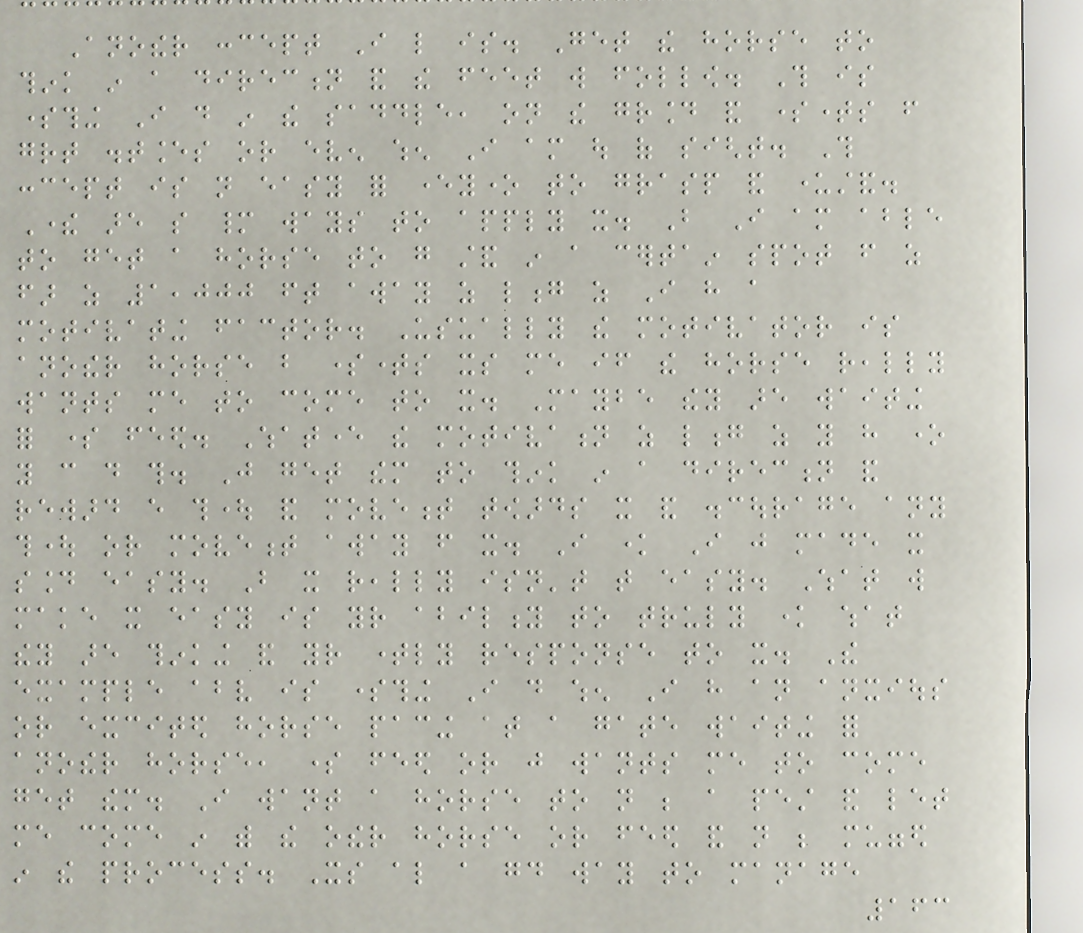Another concept I like is. Get the horse to
think in a direction and the feet will follow. This is
something I do in the saddle, on the ground and sometimes from
great distances or even when I am out of sight. This
concept is not easy for everyone to grasp and understand.
There are so many ways to apply it. But I am able
to get a horse to go stand in a certain spot from as
far as 1,000 ft away as long as I have a
motivating factor. Usually the motivator is
another horse but sometimes its me if the horse really
wants me to come to it. Maybe they are waiting
for some feed. Whatever the motivation as long as you have one
you can do this. Just get them to think in a direction and
reward every thought and movement towards it and discourage any
thought or movement away from it. I know I just made it
sound easy. But it really isn't that easy. What will
make it easy is your ability to truly know what
they are thinking and your timely response to it. The
example above is something I do when I have an anxious
or excited horse pacing at a gate waiting for
another horse, some feed or just wants me to come
get them. I want a horse to not be a pest and let
me come in with the other horse or feed and not be mugged
in the process. Its also a good way to manage
163
